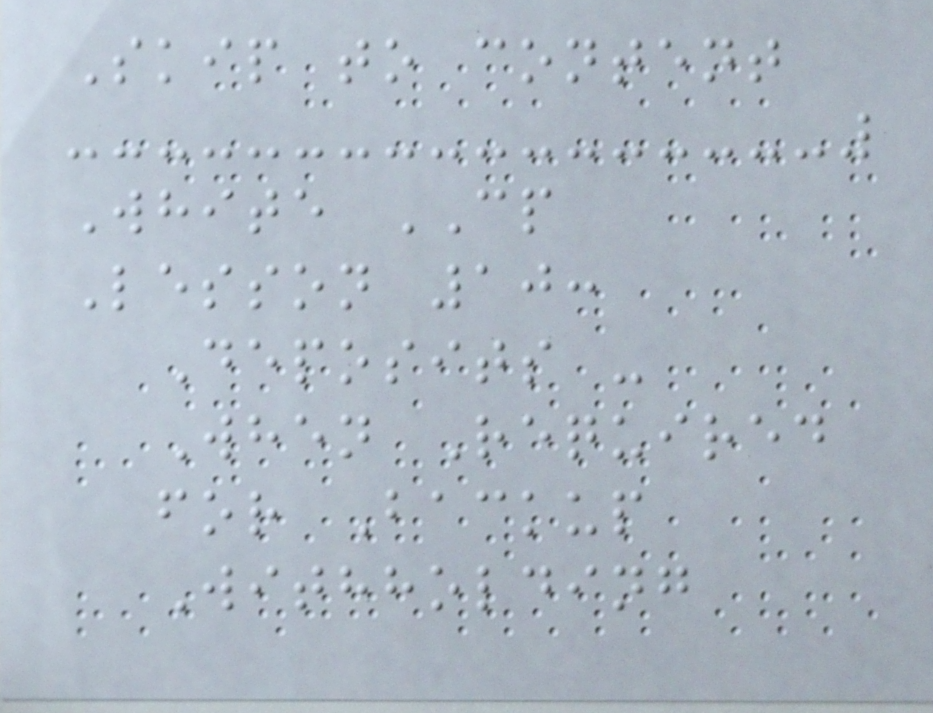Skip to content
White CP
Lesson 10:
Deposits -
When Required
for Backup
Withholding
